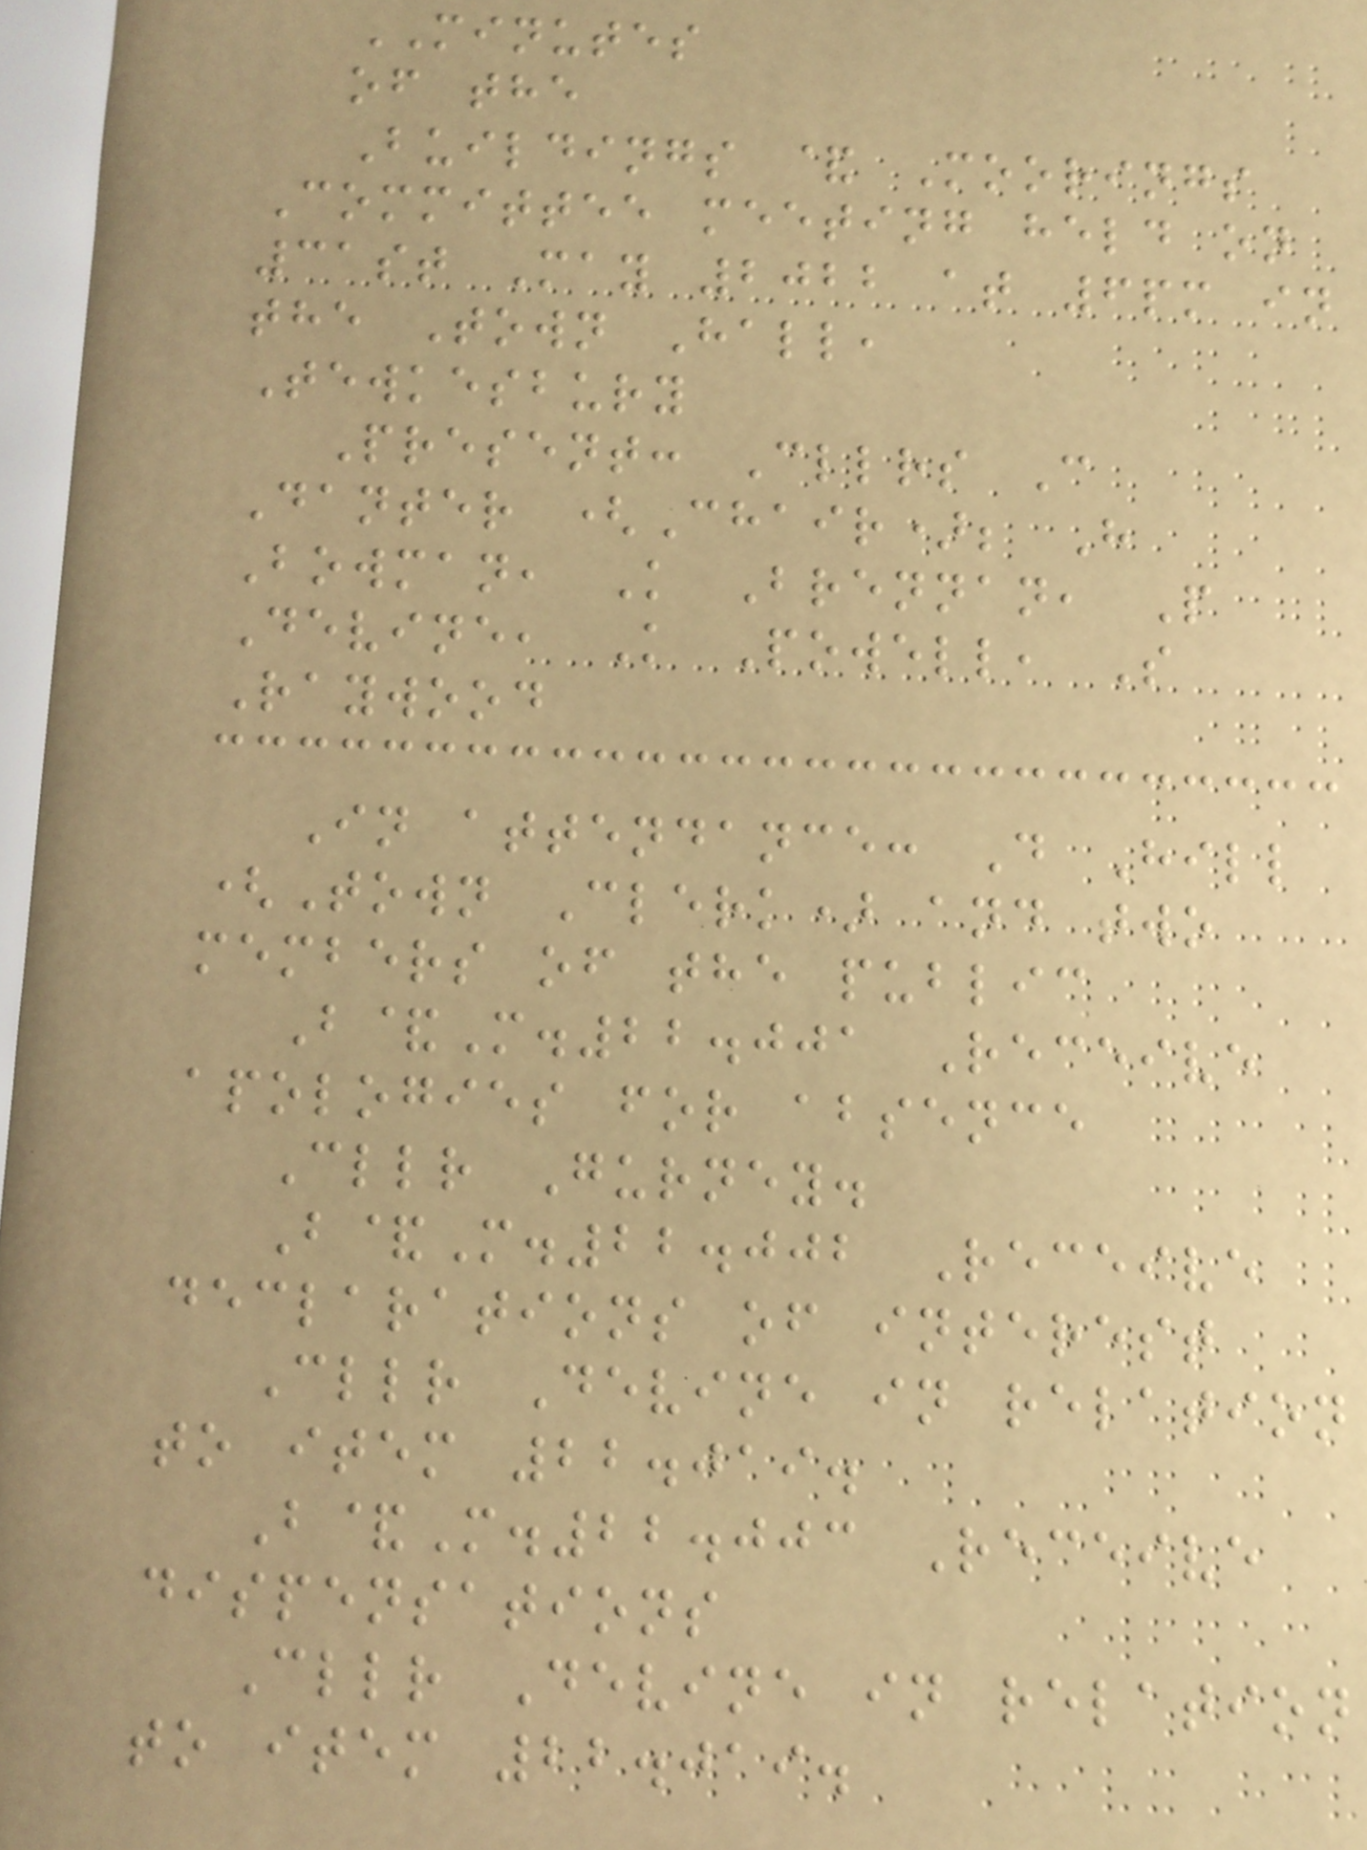MINUTES
of the
Buildings & Moorings
Committee meeting held on
31st May 2022 at 6pm in
the Town Hall,
Tewkesbury
Present: Cllrs C
Danter (Chair); H
Bowman, K Brennan, P
Devine, K Powell, S
Raywood
In attendance: D Hill
(Town Clerk) and two
members of the public
B&M.22.001 Receive
apologies for absence
Cllr Gurney.
B&M.22.002 Receive
declarations of interest
Cllr Devine in relation
to item 22.019.
B&M.22.003 Receive
dispensations
Cllr Devine in relation
to item 22.019.
